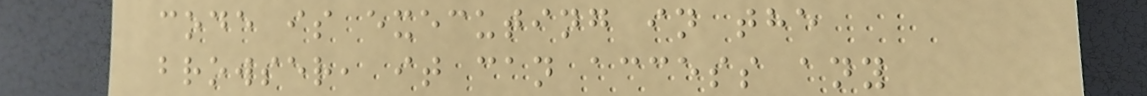code is executing in the
browser, it can access any
